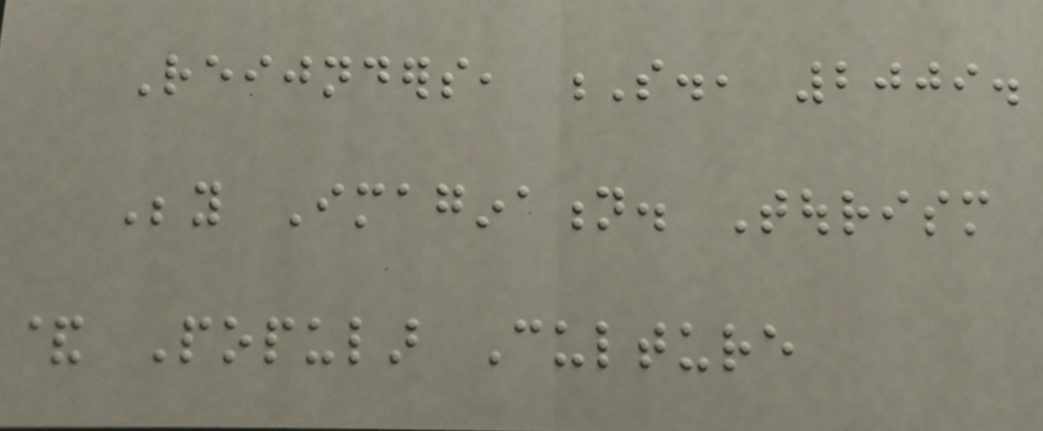Reijnders, S., 2009.
Beyond Imagination. Tourism
& Popular Culture
